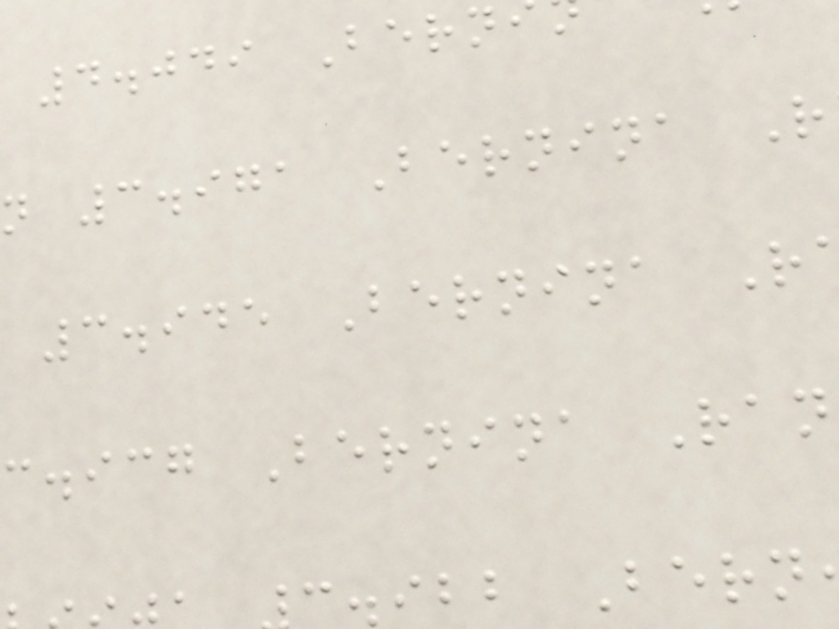4.049 Bern
n 3.971 Bernina R
3.945 Bernina R
c.icg Bernina Ran
